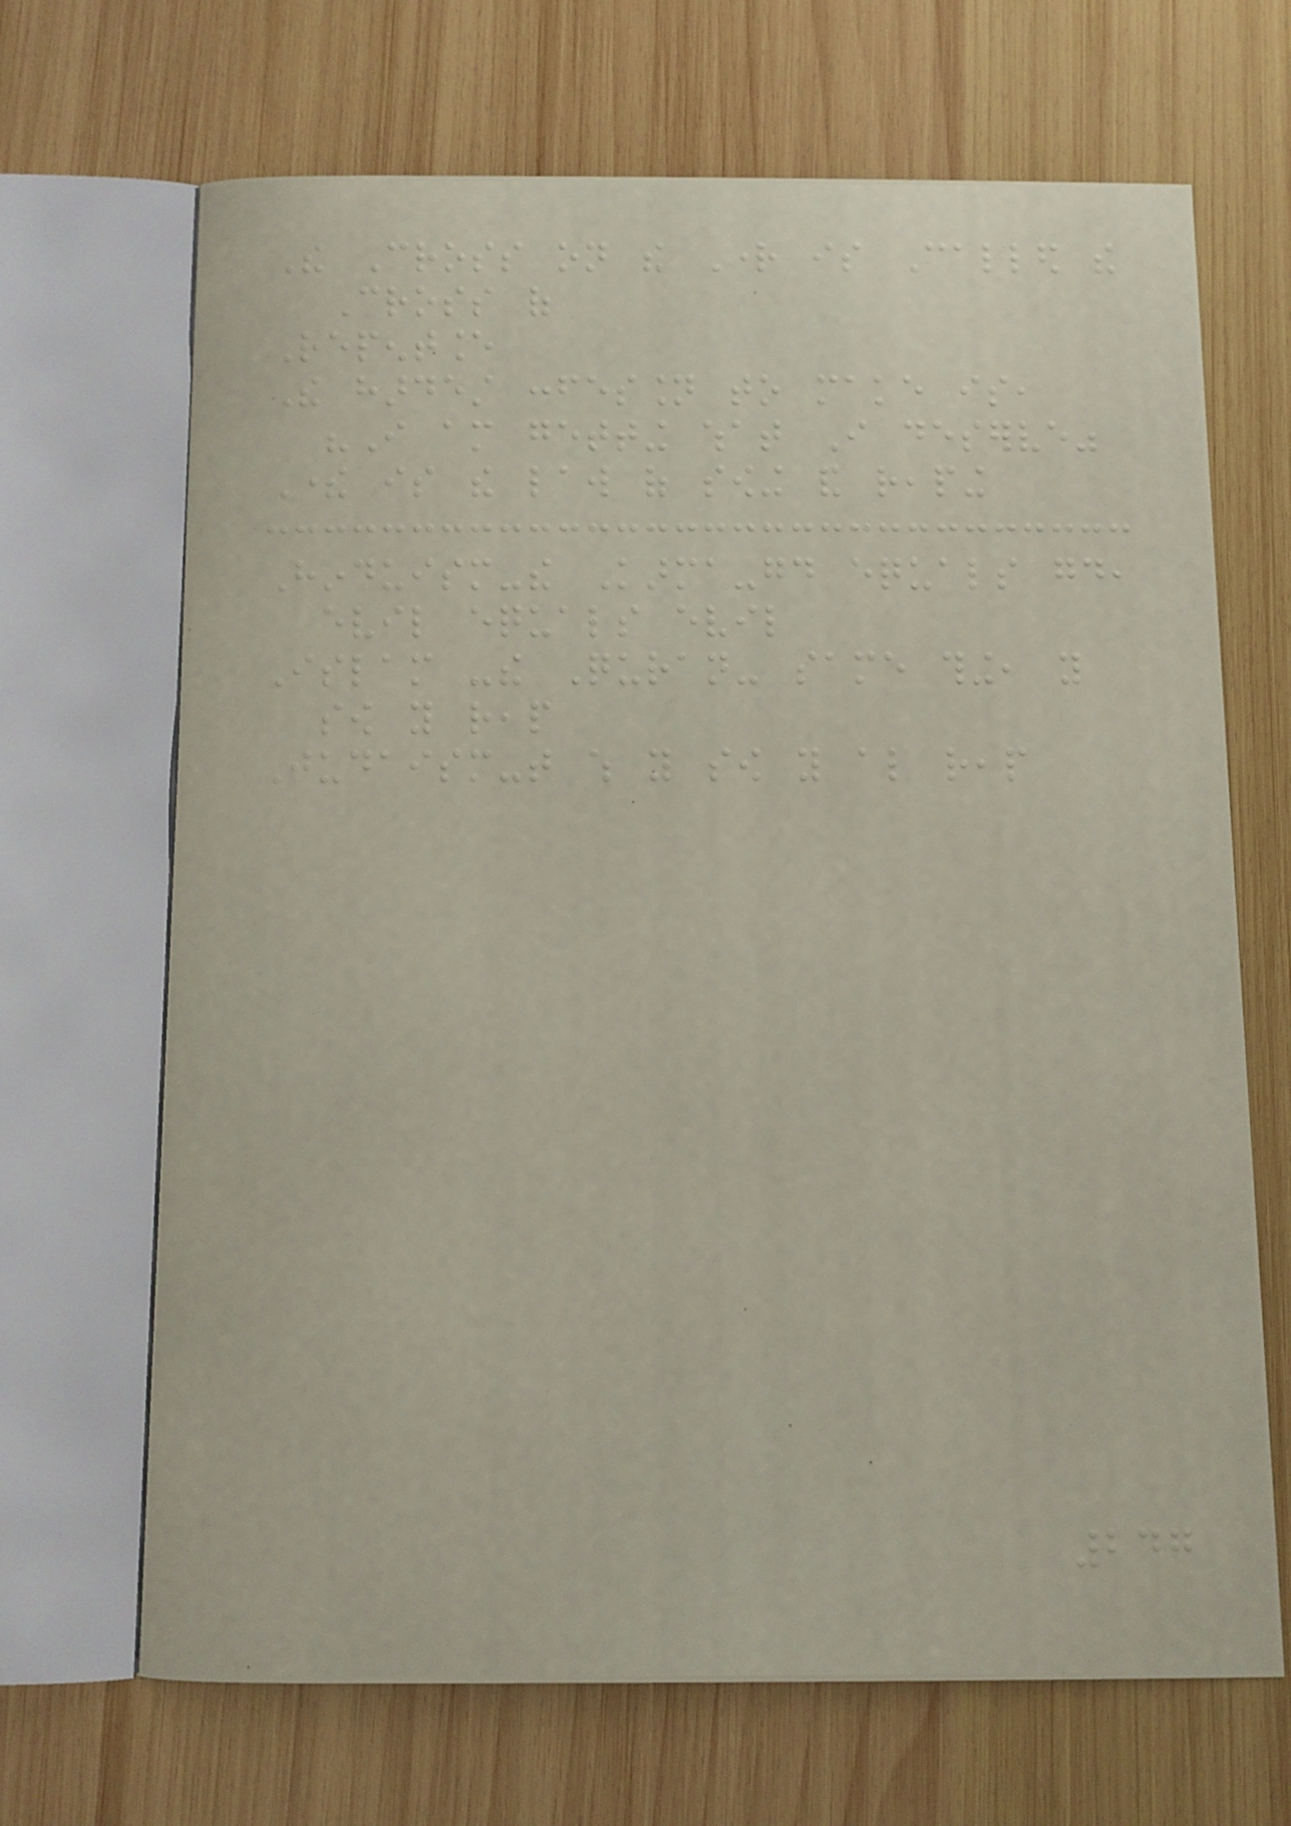The Cross on the Right is Called the
Cross of
Repentance
The hardest confession to make is,
"I am getting what I deserve"
There is the law of sowing and reaping
Hinduism-the Karma-good equals good,
evil equals evil
Islam -the Quran- same thing, you
sow you reap
Judaism-that which you sow you also reap
247
